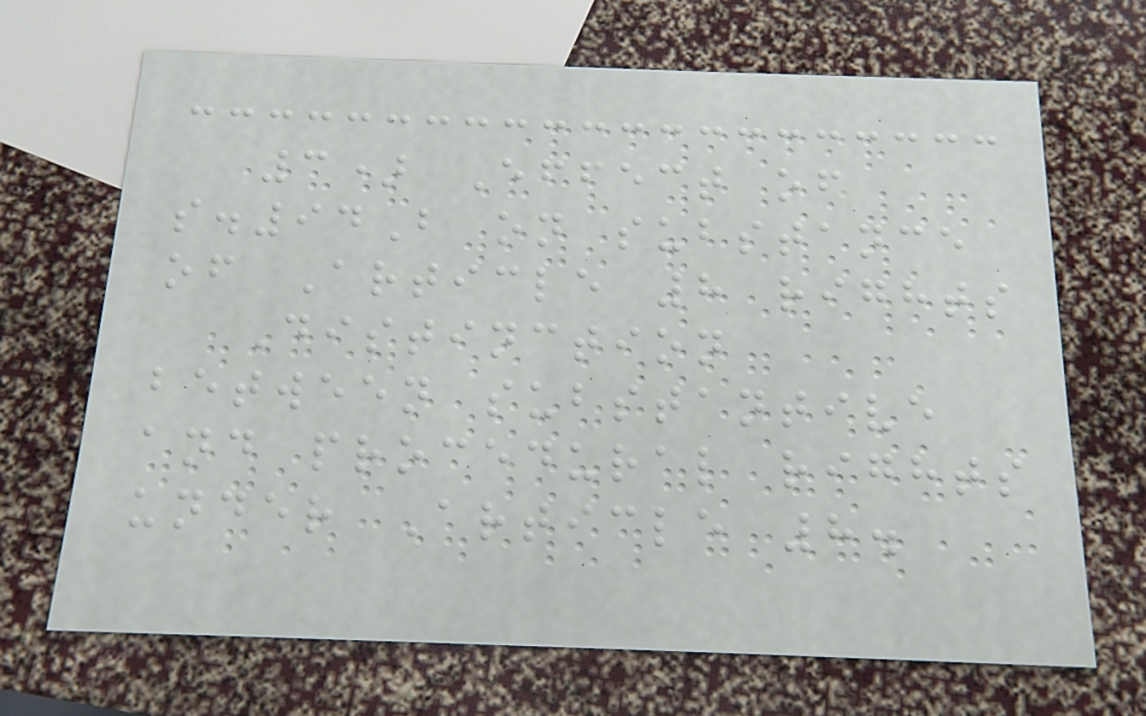3) Effect of
s.94B on substance
of Article 8 rights
Distinction
between substantive
and procedural rights
under Article 8.
